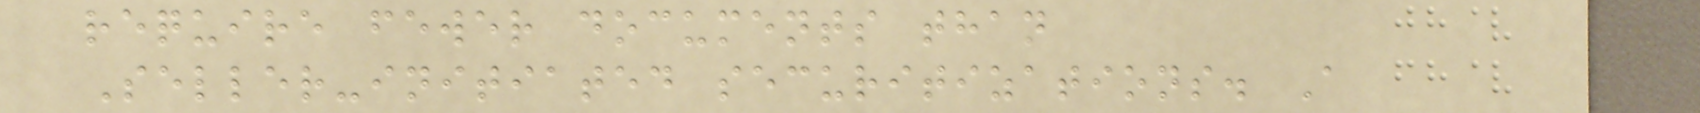require fewer documents than
Seller-initiated securitizations. A
